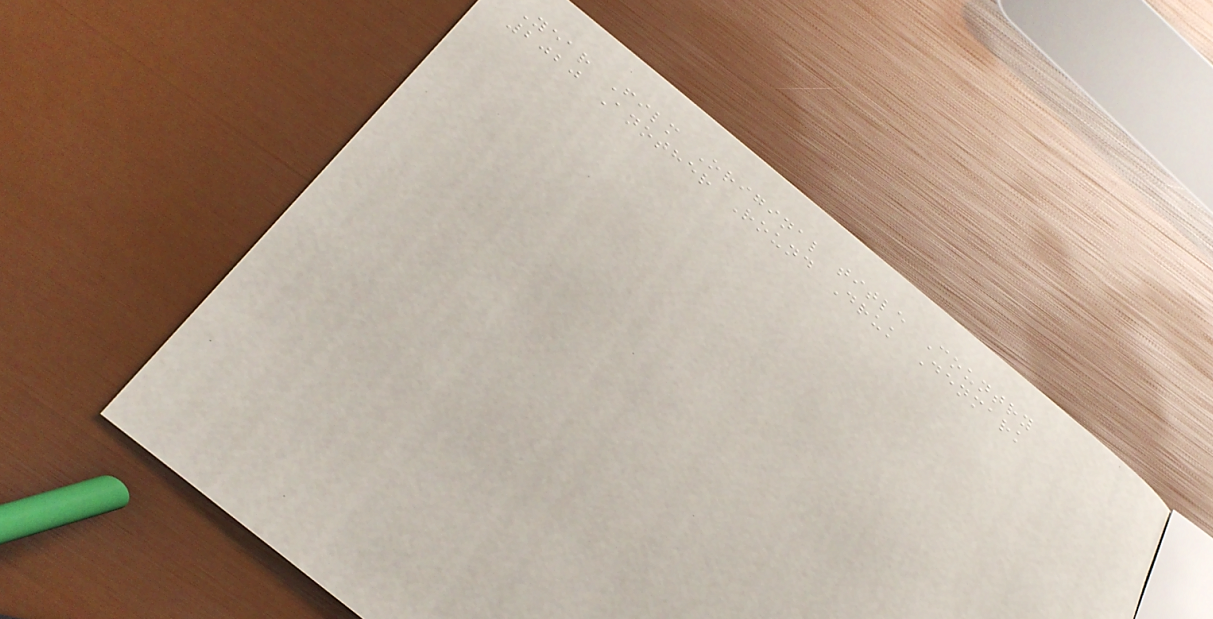Year Film Original title Country
2020 Another Round Druk Denmark
